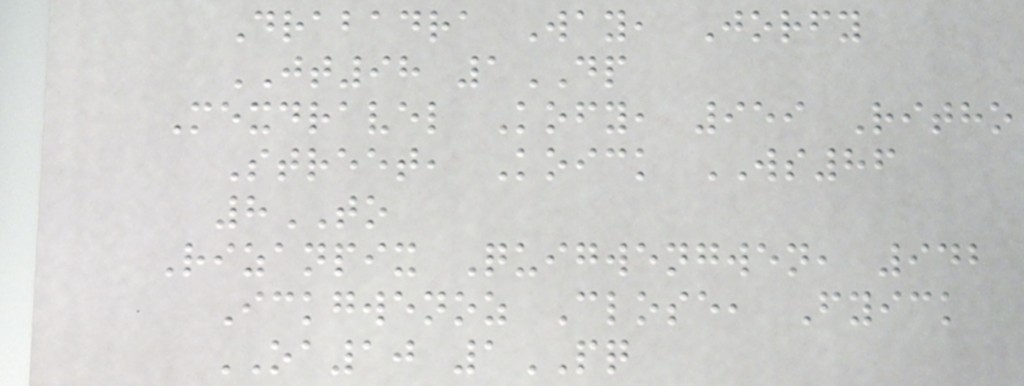Drabadra Way, Jorfy
JT98 1DP
Mexdravel Kofy, 959 Ritho
Street, Koick WS86
8TO
Rizanpix Quigwengwen, 942
Ickgwenoz Close, Fyick
OA10 1PQ
